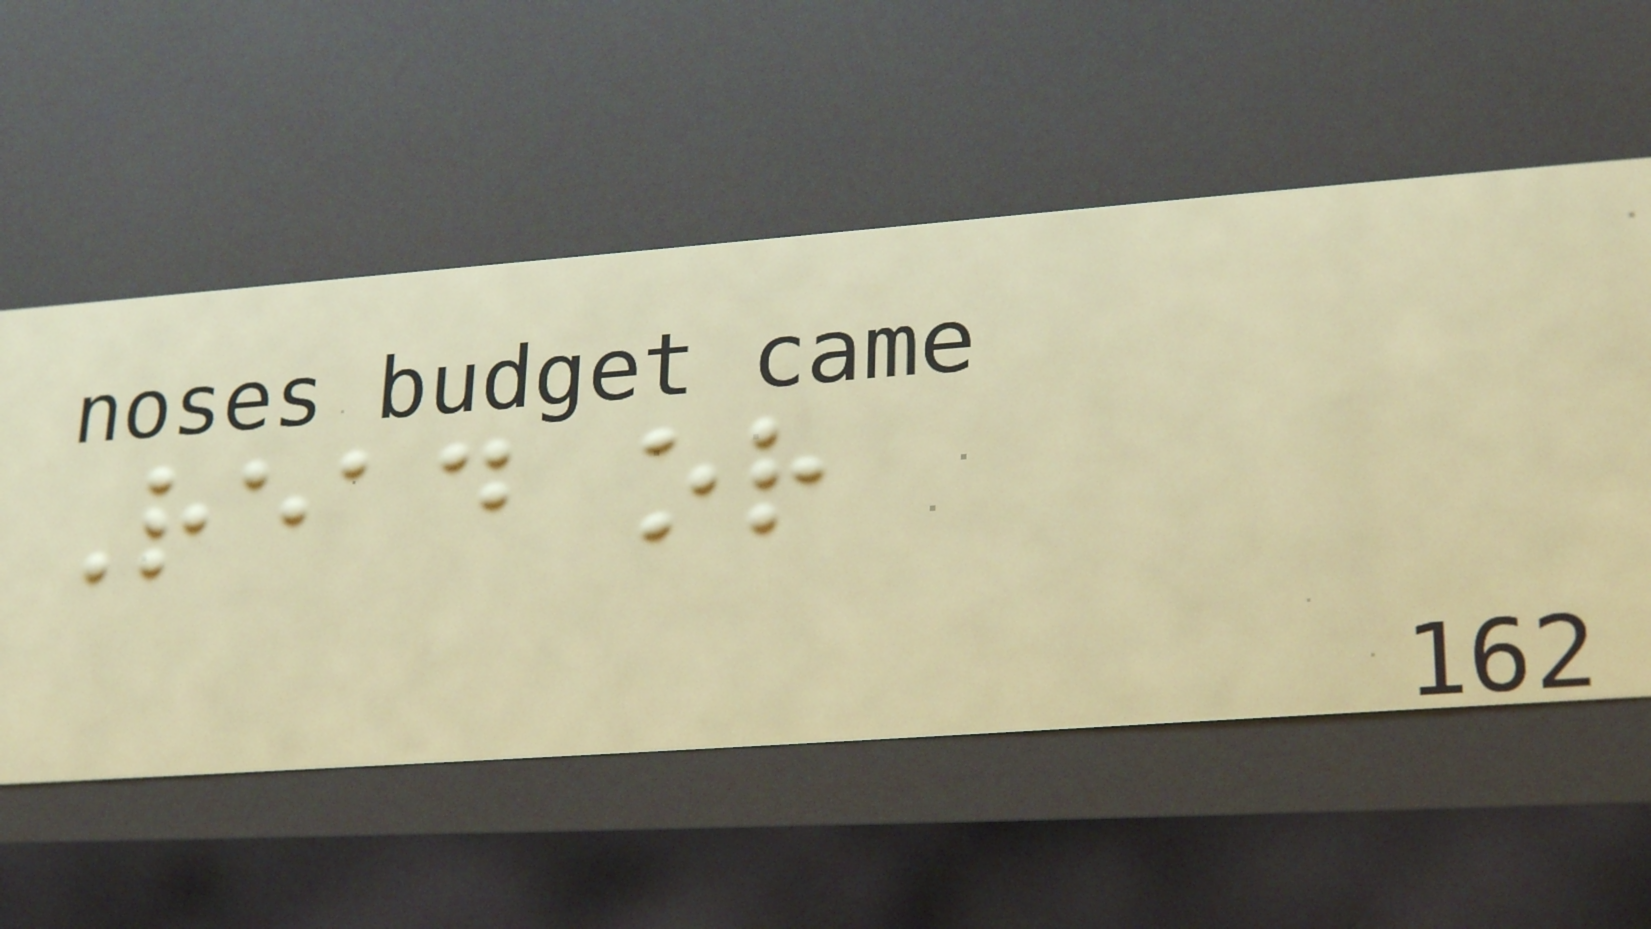Read or
